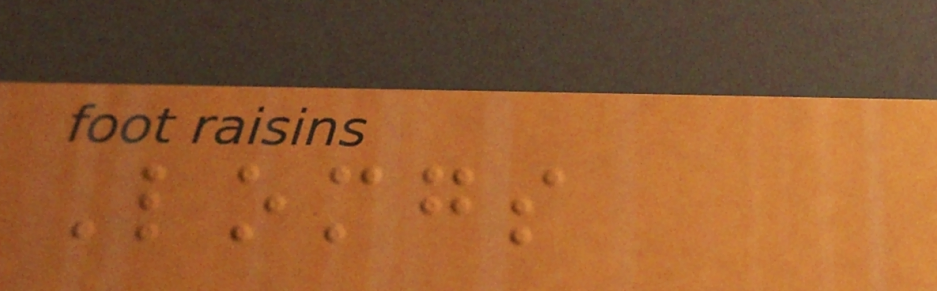Lomgs
